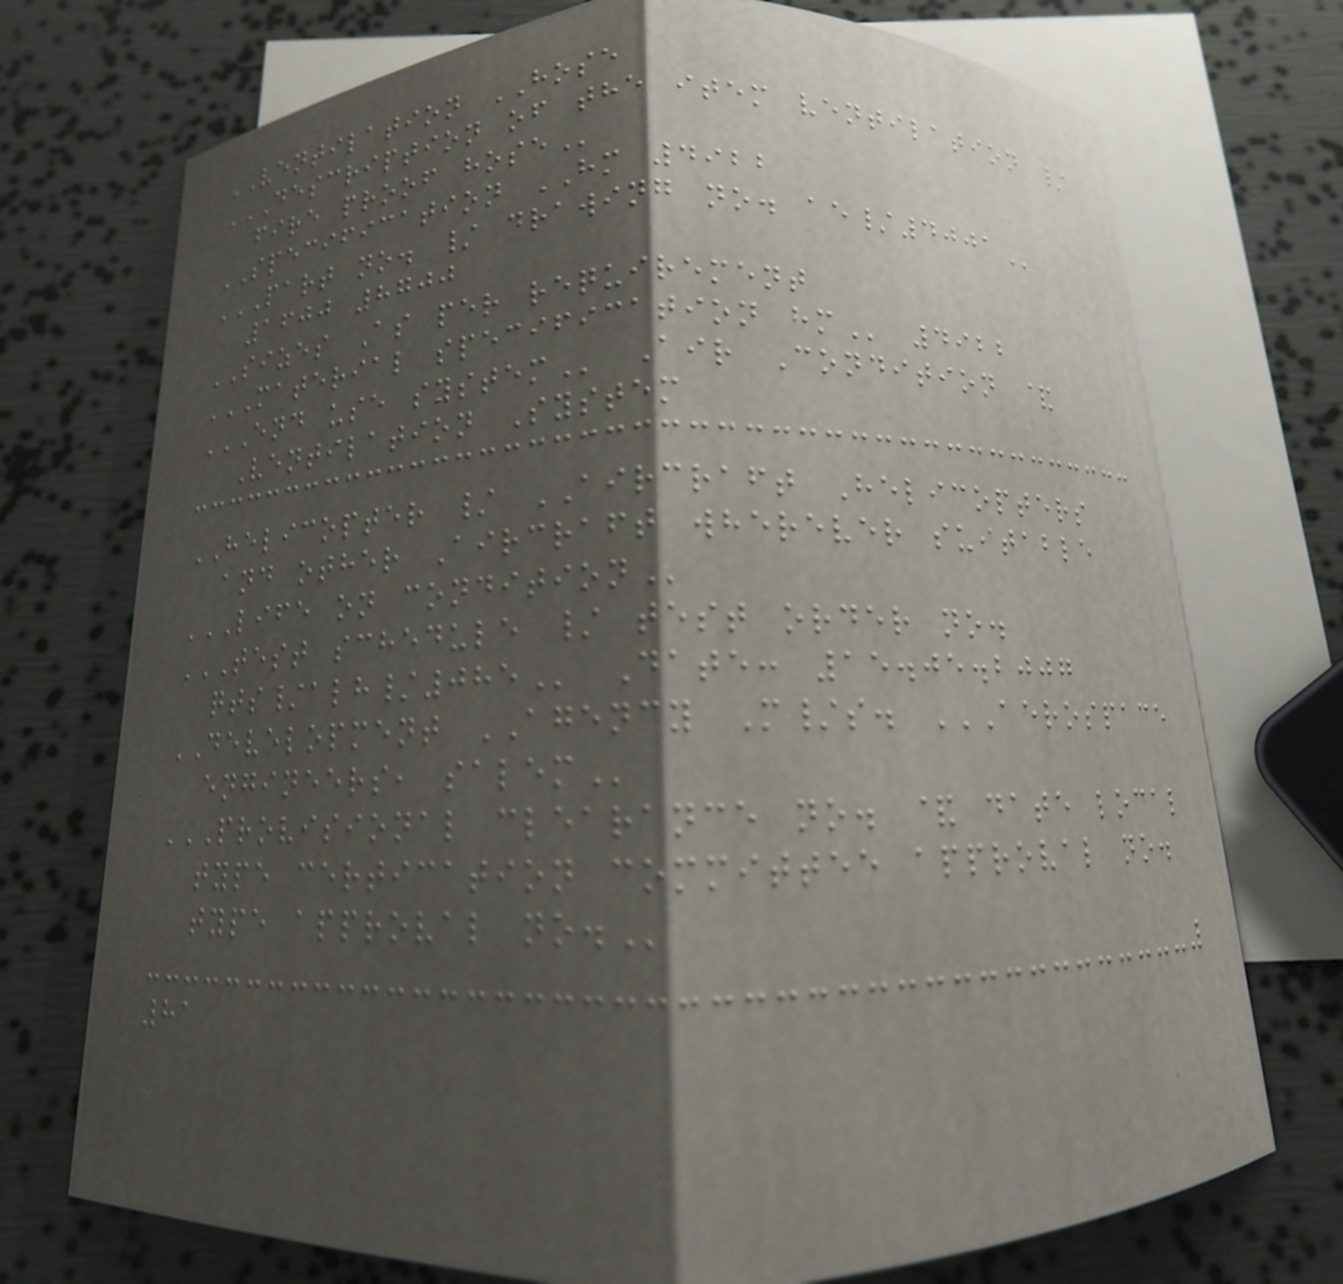VENTILATION HOSE
DESCRIPTION OF THE ITEM VENTILATION /
FIRE PROOF HOSE
SPECIFICATION HM 4922
PART NO. / DRAWING NO. AE/4001
1600 8700
SIZES As per requirement
MATERIAL SPECIFICATION HM 4922
END USE SYSTEM Air Condition &
Ventilation System
HELICOPTER / AIRCRAFT Helicopters
and other Aircraft wherever suitable
LIFE ON CONDITION
TEST SCHEDULE / TEST ORDER NO.
QTS/ALH/085 Date: 15.05.2007
DEVELOPMENT AGENCY M/s. AEROSPACE
ENGINEERS, SALEM
PROVISIONAL CLEARANCE NO. & DATE LOCAL
TYPE CERTICATION COMMITTEE APPROVAL NO.
TYPE APPROVAL NO.
81
